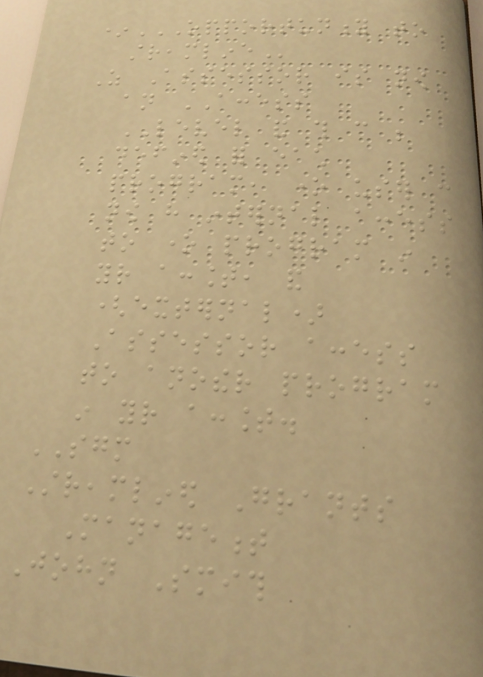*OPPORTUNITY TO
STREAMLINE
As Assessor is now
an ACCESS
LEVEL and this can be
defined for each
program, one user can
now have internal access
to one program in
your account, and
(external)
Assessor access
to another program
in your account.
SGM
Streamlined Grants
Management
John Smith
